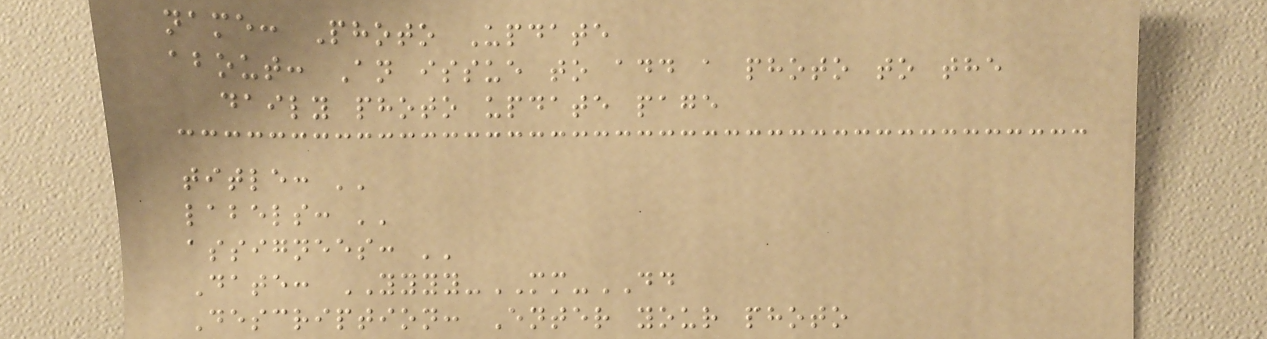name: Photo Update
about: An issue to add a photo to the
daily photo update page
title: ''
labels: ''
assignees: ''
Date: YYYY-MM-DD
Description: Enter your photo
